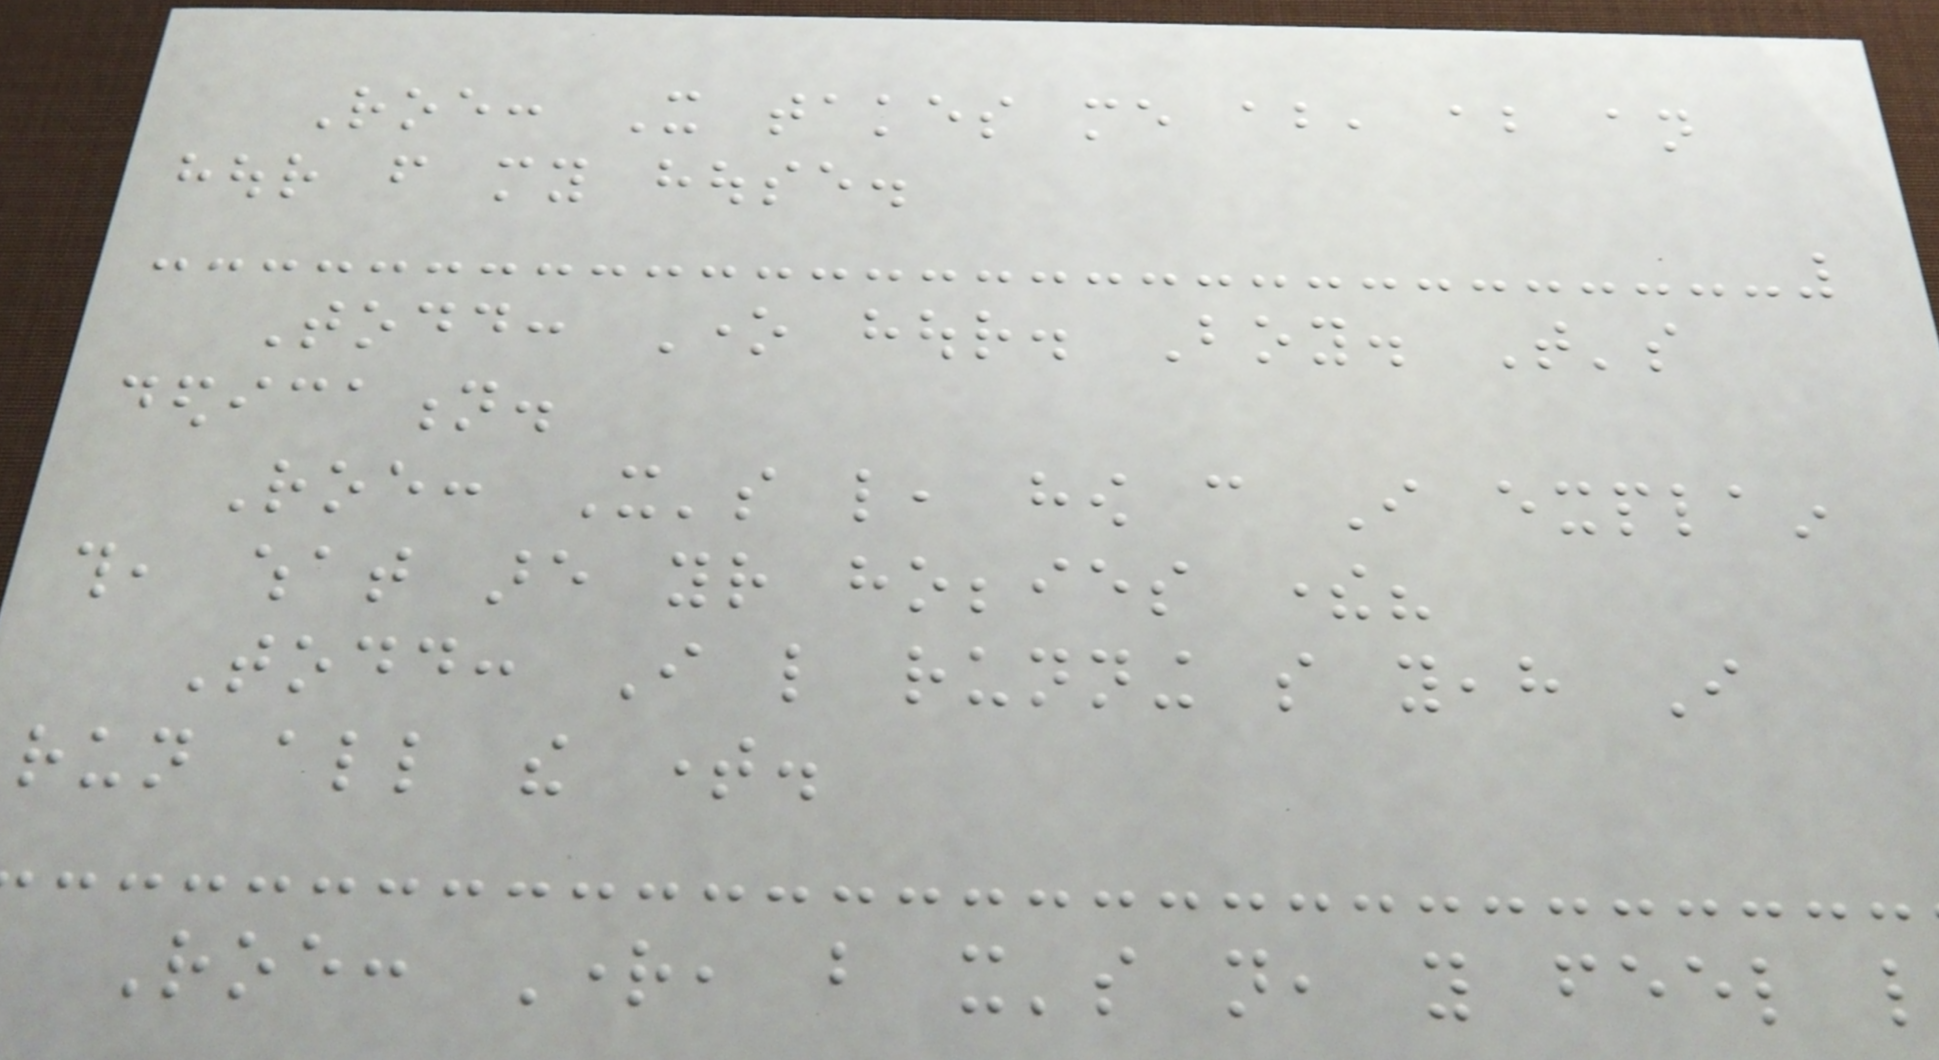Roe: It takes me about, about an
hour from my house.
Todd: One hour. Boy. That's
dedication.
Roe: It's like, how can I explain
this, what are your hobbies there?
Todd: I like running so yeah I
run all the time.
Roe: Right, but it's not, you feel like
